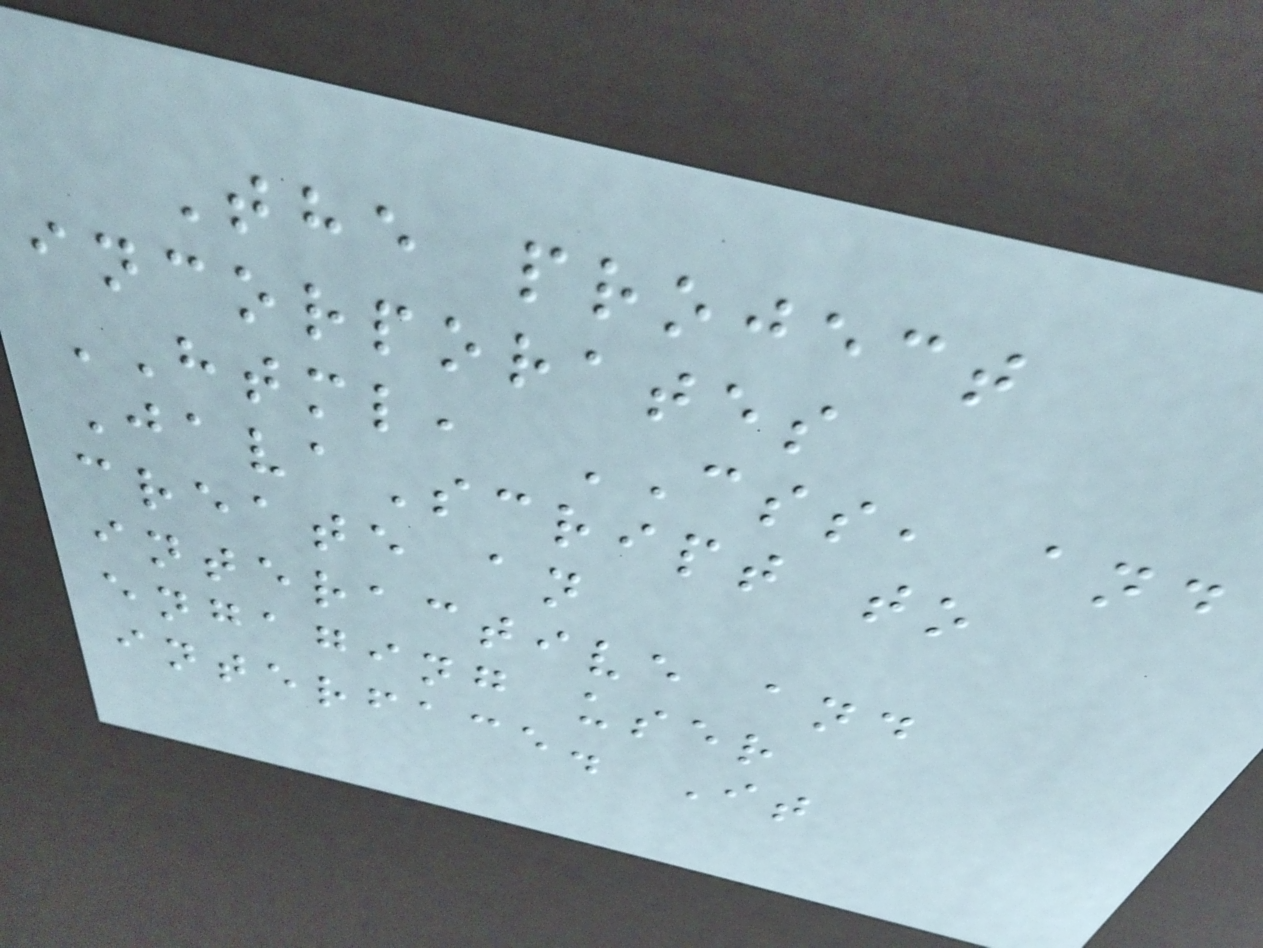The project
incorporates
HTML, CSS, and
JavaScript to
create an
interactive and
engaging user
interface. It
